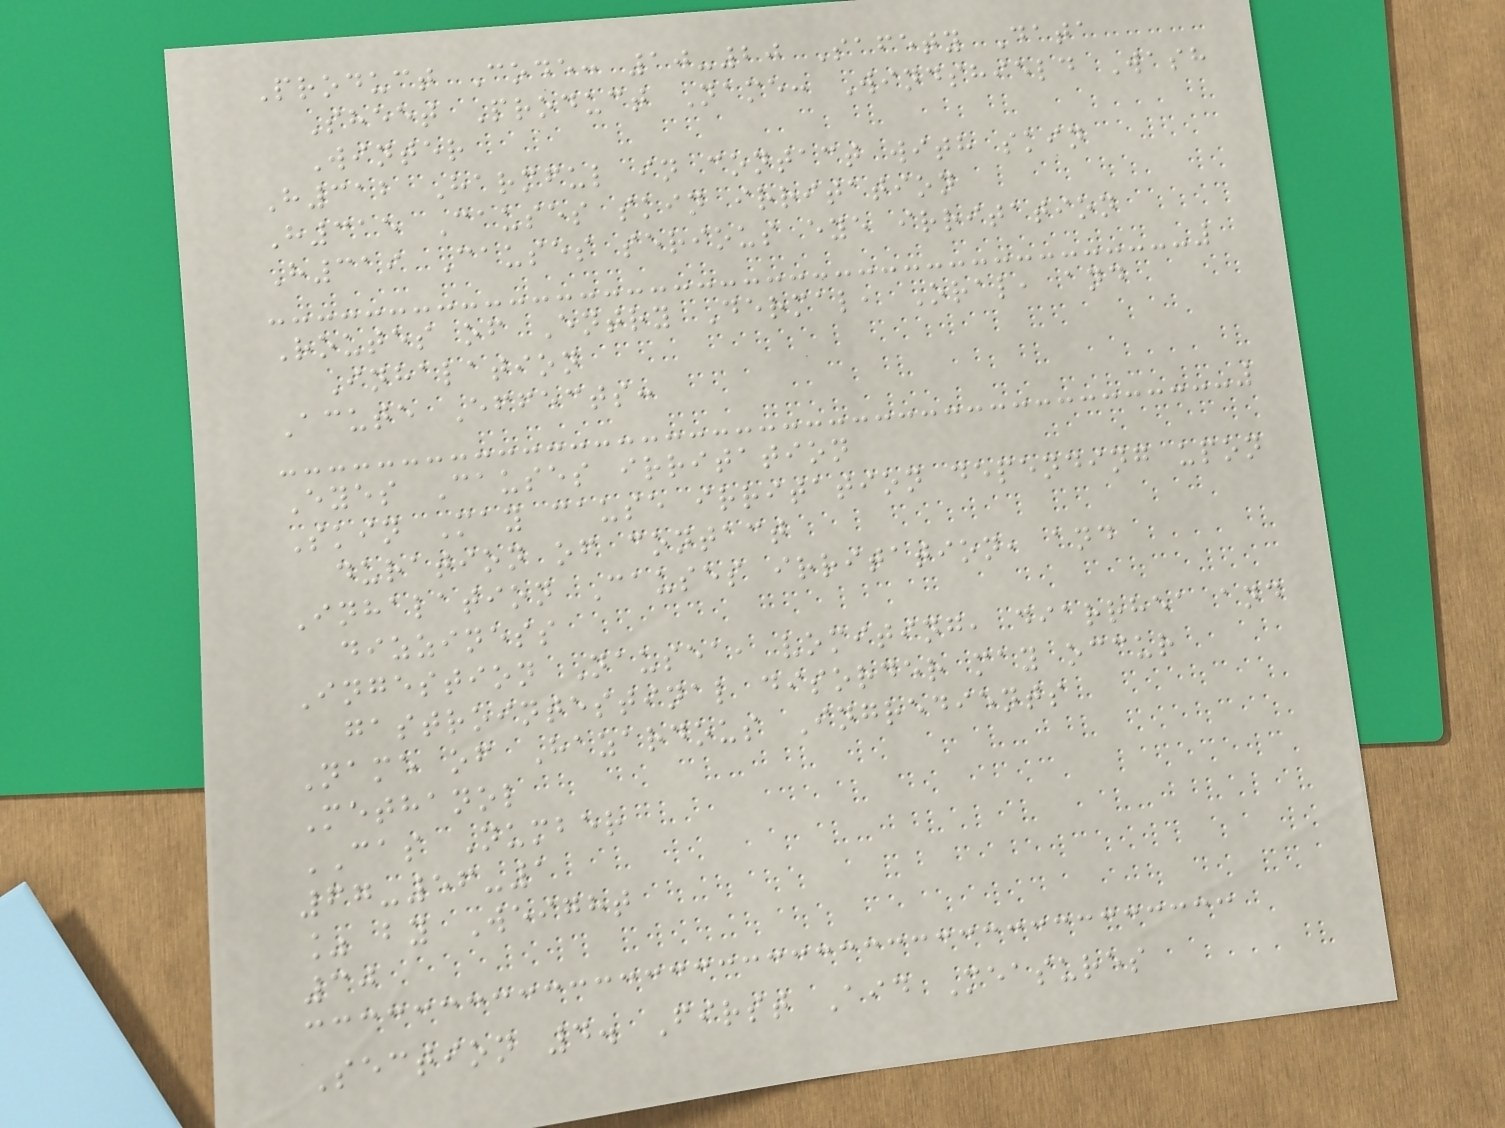Product Code: 10-20 Safety Data
Sheet Product Name: Windshield Wash
Winter
H312 Harmful in contact with skin
H315 Causes skin irritation
H319 Causes serious eye irritation
Routes of Entry Dermal, Oral, and
Inhalation
Acute Effects:
Eyes Causes irritation
Skin May cause irritation depending upon
duration of contact
Inhalation Causes irritation, and
dizziness
Ingestion Nausea, vomiting, diarrhea and
gastrointestinal disorder may occur
Name of Hazardous Ingredients
Methanol
CAS Number
67-56-1
% by Weight
30
Section 4. First Aid Measures
